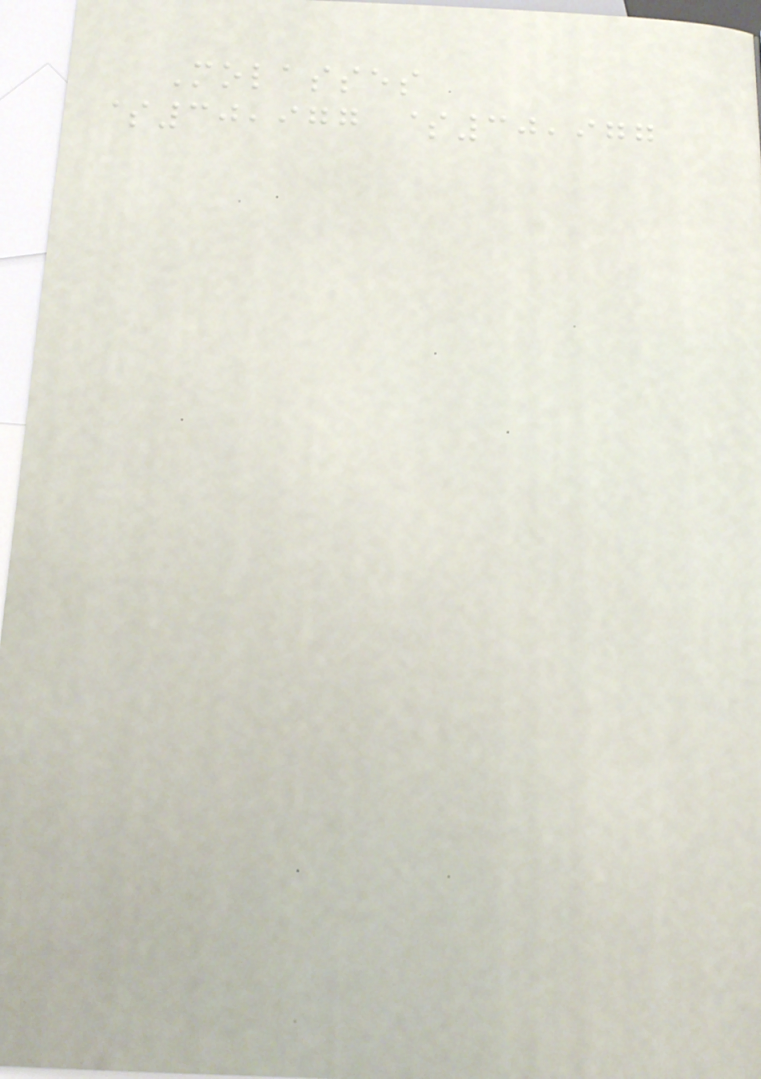Molasses
$30,977 $30,977
